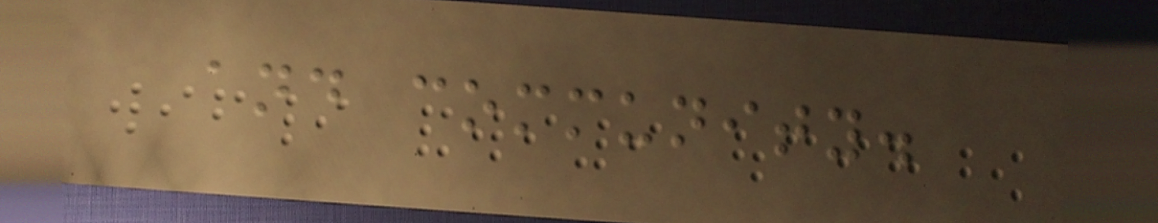and community.
